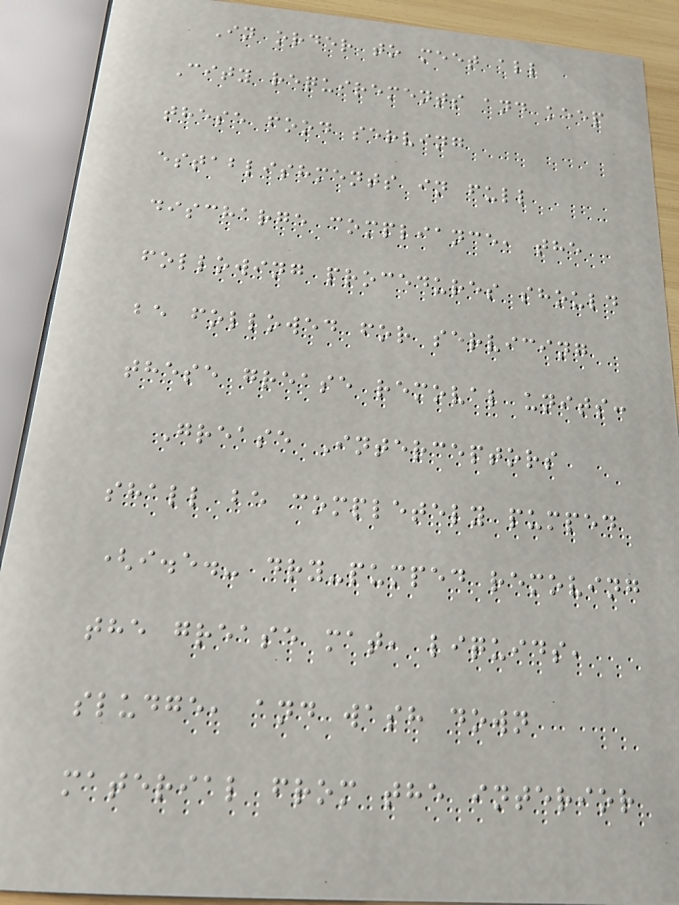In order to meet all
City requirements and keep
these food serving
establishments in full
discharge compliance, the
following procedures should
be followed for servicing
these grease removal units:
Grease Interceptors
shall be completely pumped
(i.e.- dry-pumped removing
the grease mat, liquids,
sludge, and wash down
material from the interior
